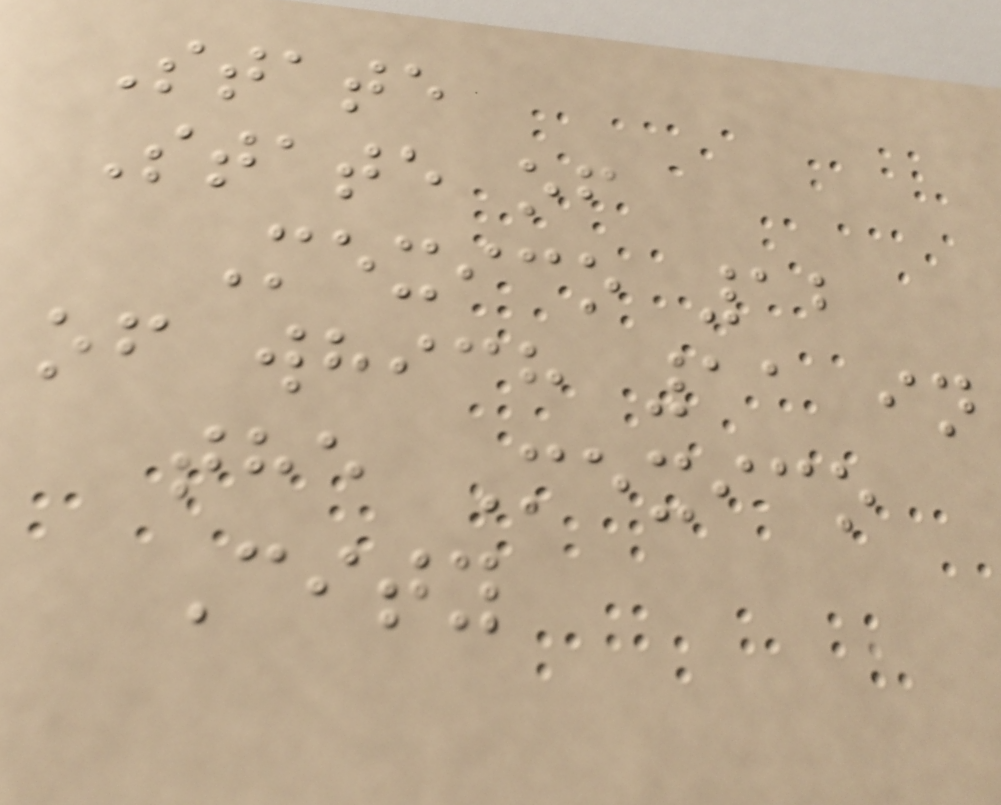State
State of
Mexico 12
of which 11 in
the Mexico
City
